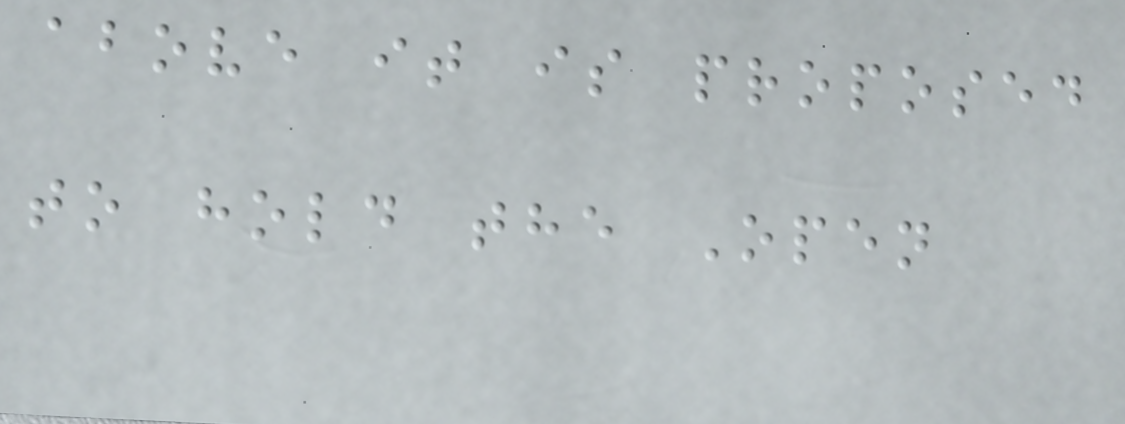above it is proposed
to hold the Open
